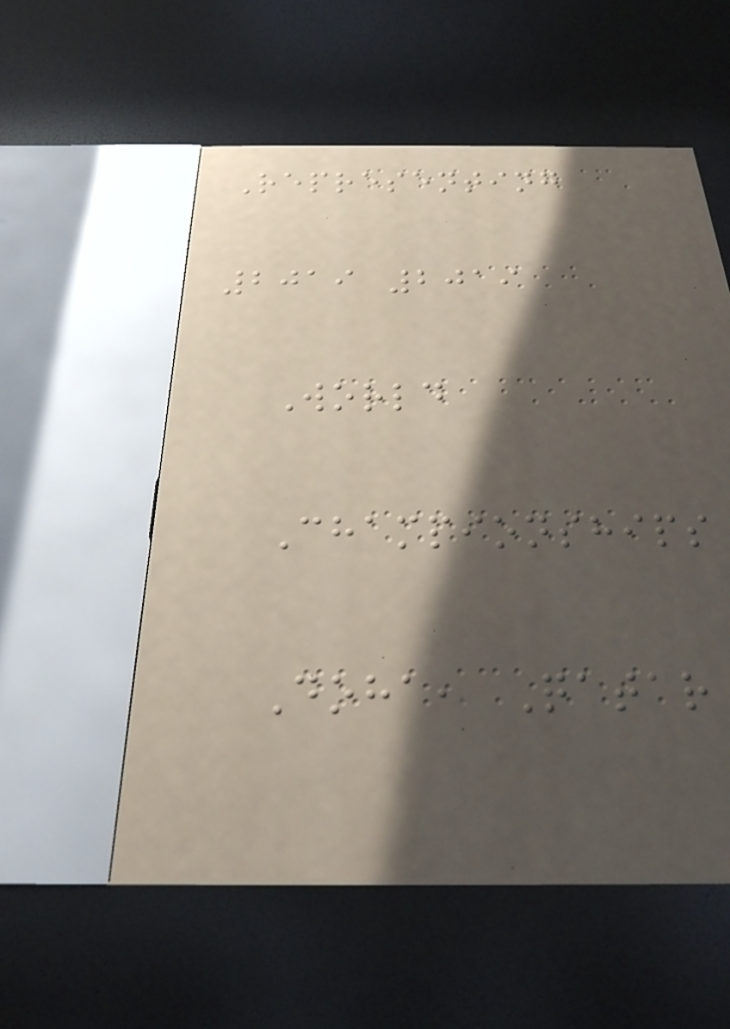Representing
2019 2019
World
Championships
Doha, Qatar
